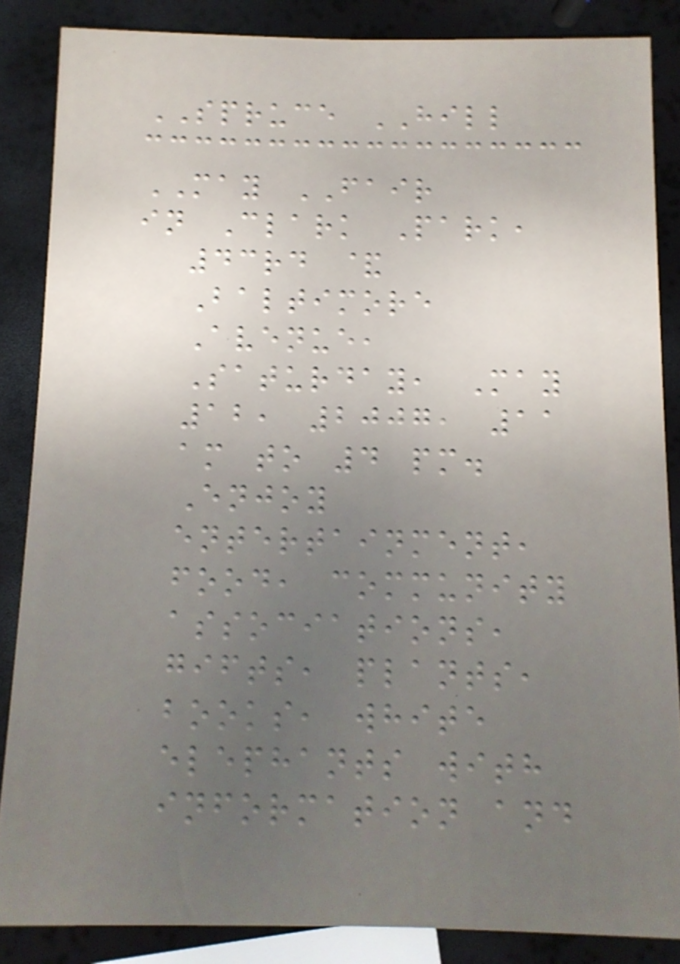SPRUCE HILL
MAY FAIR
in Clark Park,
43rd &
Baltimore
Avenue,
Saturday, May
12, 2007, 11
am to 4 pm.
Enjoy
entertainment,
food, community
associations,
gifts, plants,
books, white
elephants with
information and
